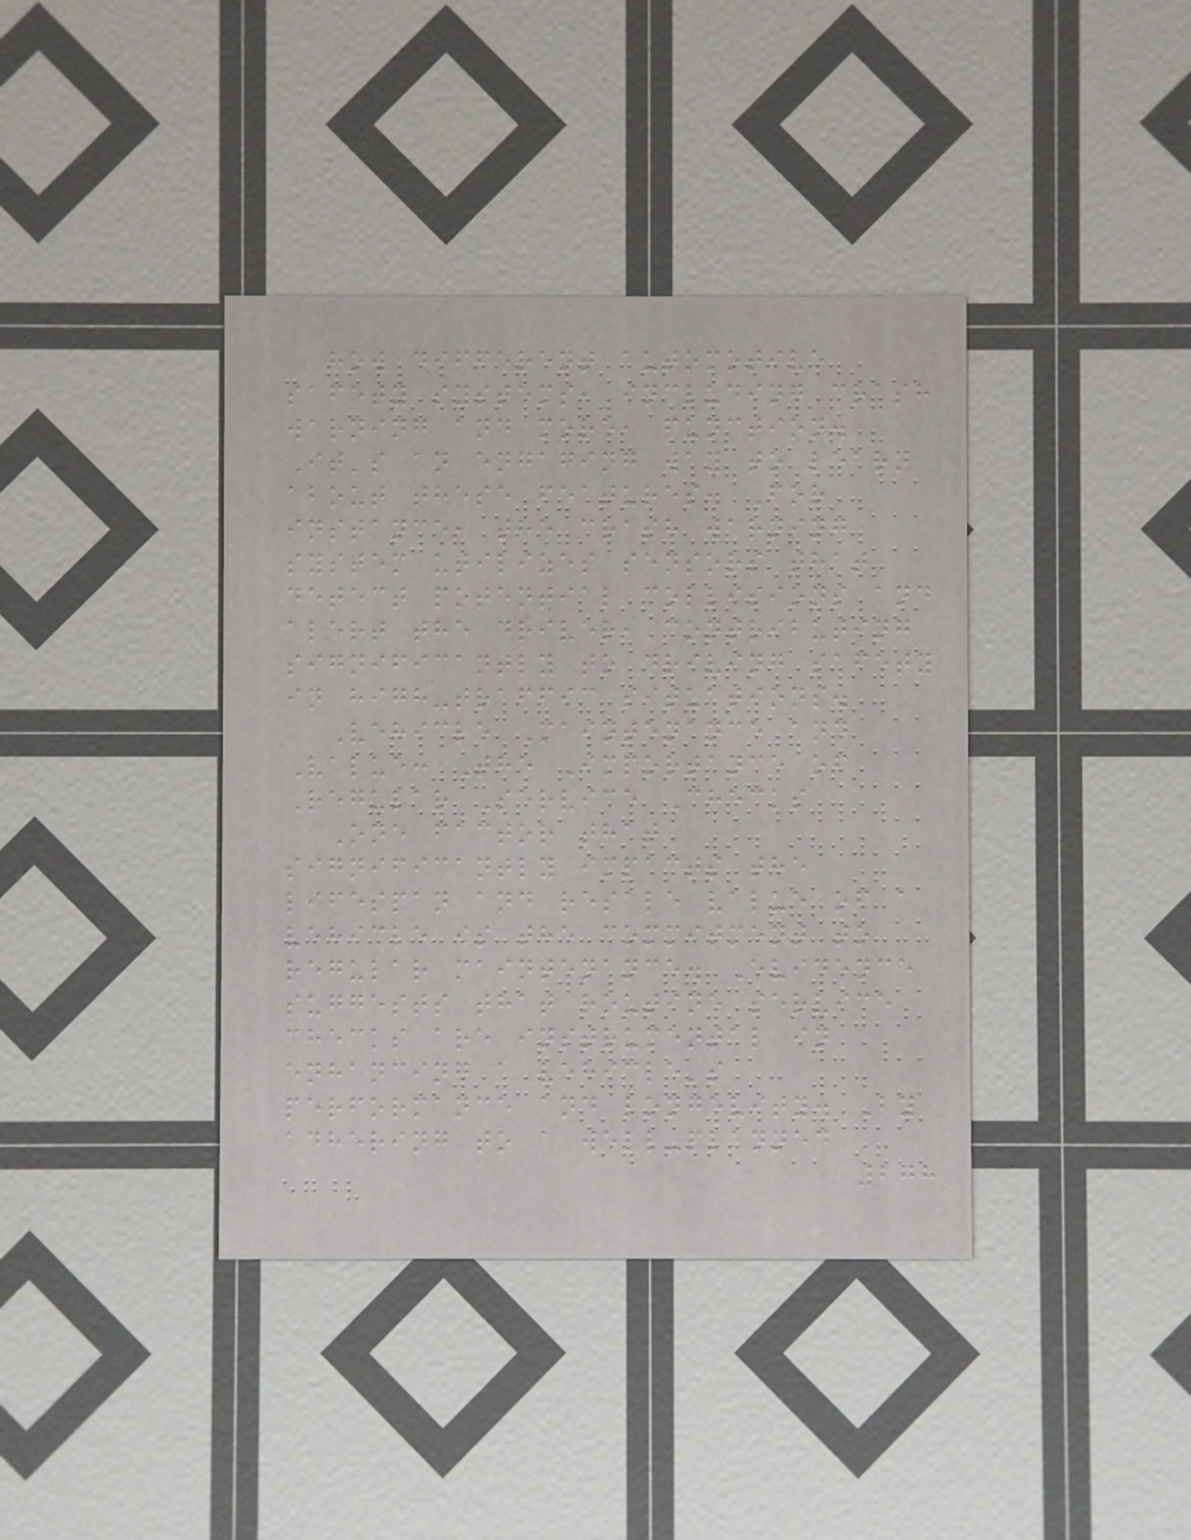how different automotive
safety systems, including crash
warning and more, function.
It's an engaging way to learn
about these features. For
instance, the crash warning
system utilizes sensors that
detect potential collisions and
alert the driver, contributing
significantly to driving safety
in high-traffic situations.
Vehicle Maintenance and
Value: The Importance of
Regular Service Checks
One factor that
significantly impacts the
lifespan and resale value of a
vehicle is the commitment to
regular maintenance. Evidence
suggests that routine service
checks are instrumental in
enhancing a vehicle's
performance and longevity. By
adhering to a well-planned
278
